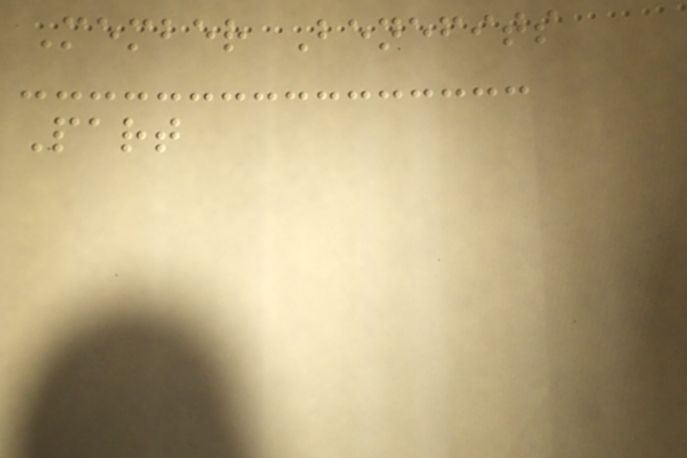Member Benefits
Part
